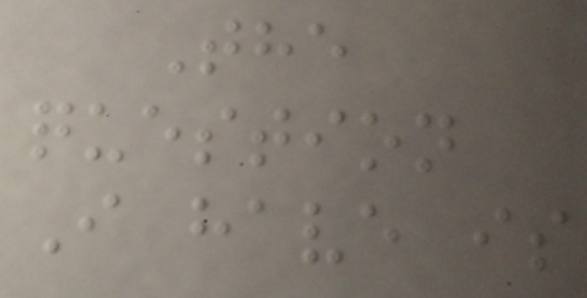The
question
I have is
